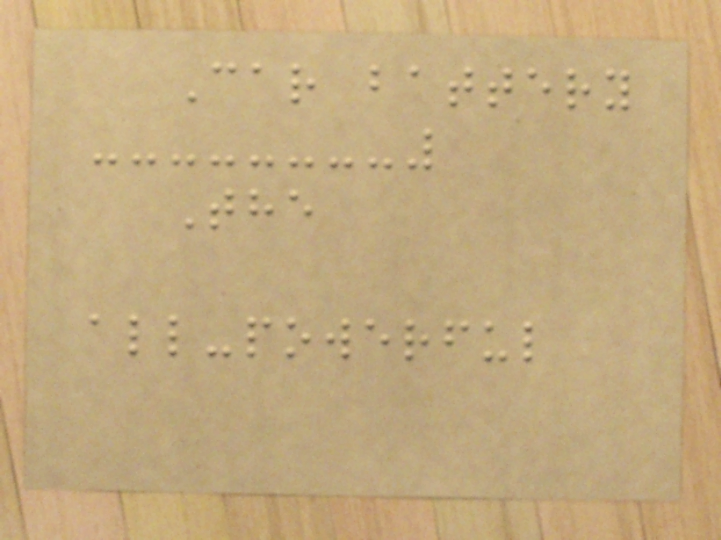Car battery
The
all-powerful
